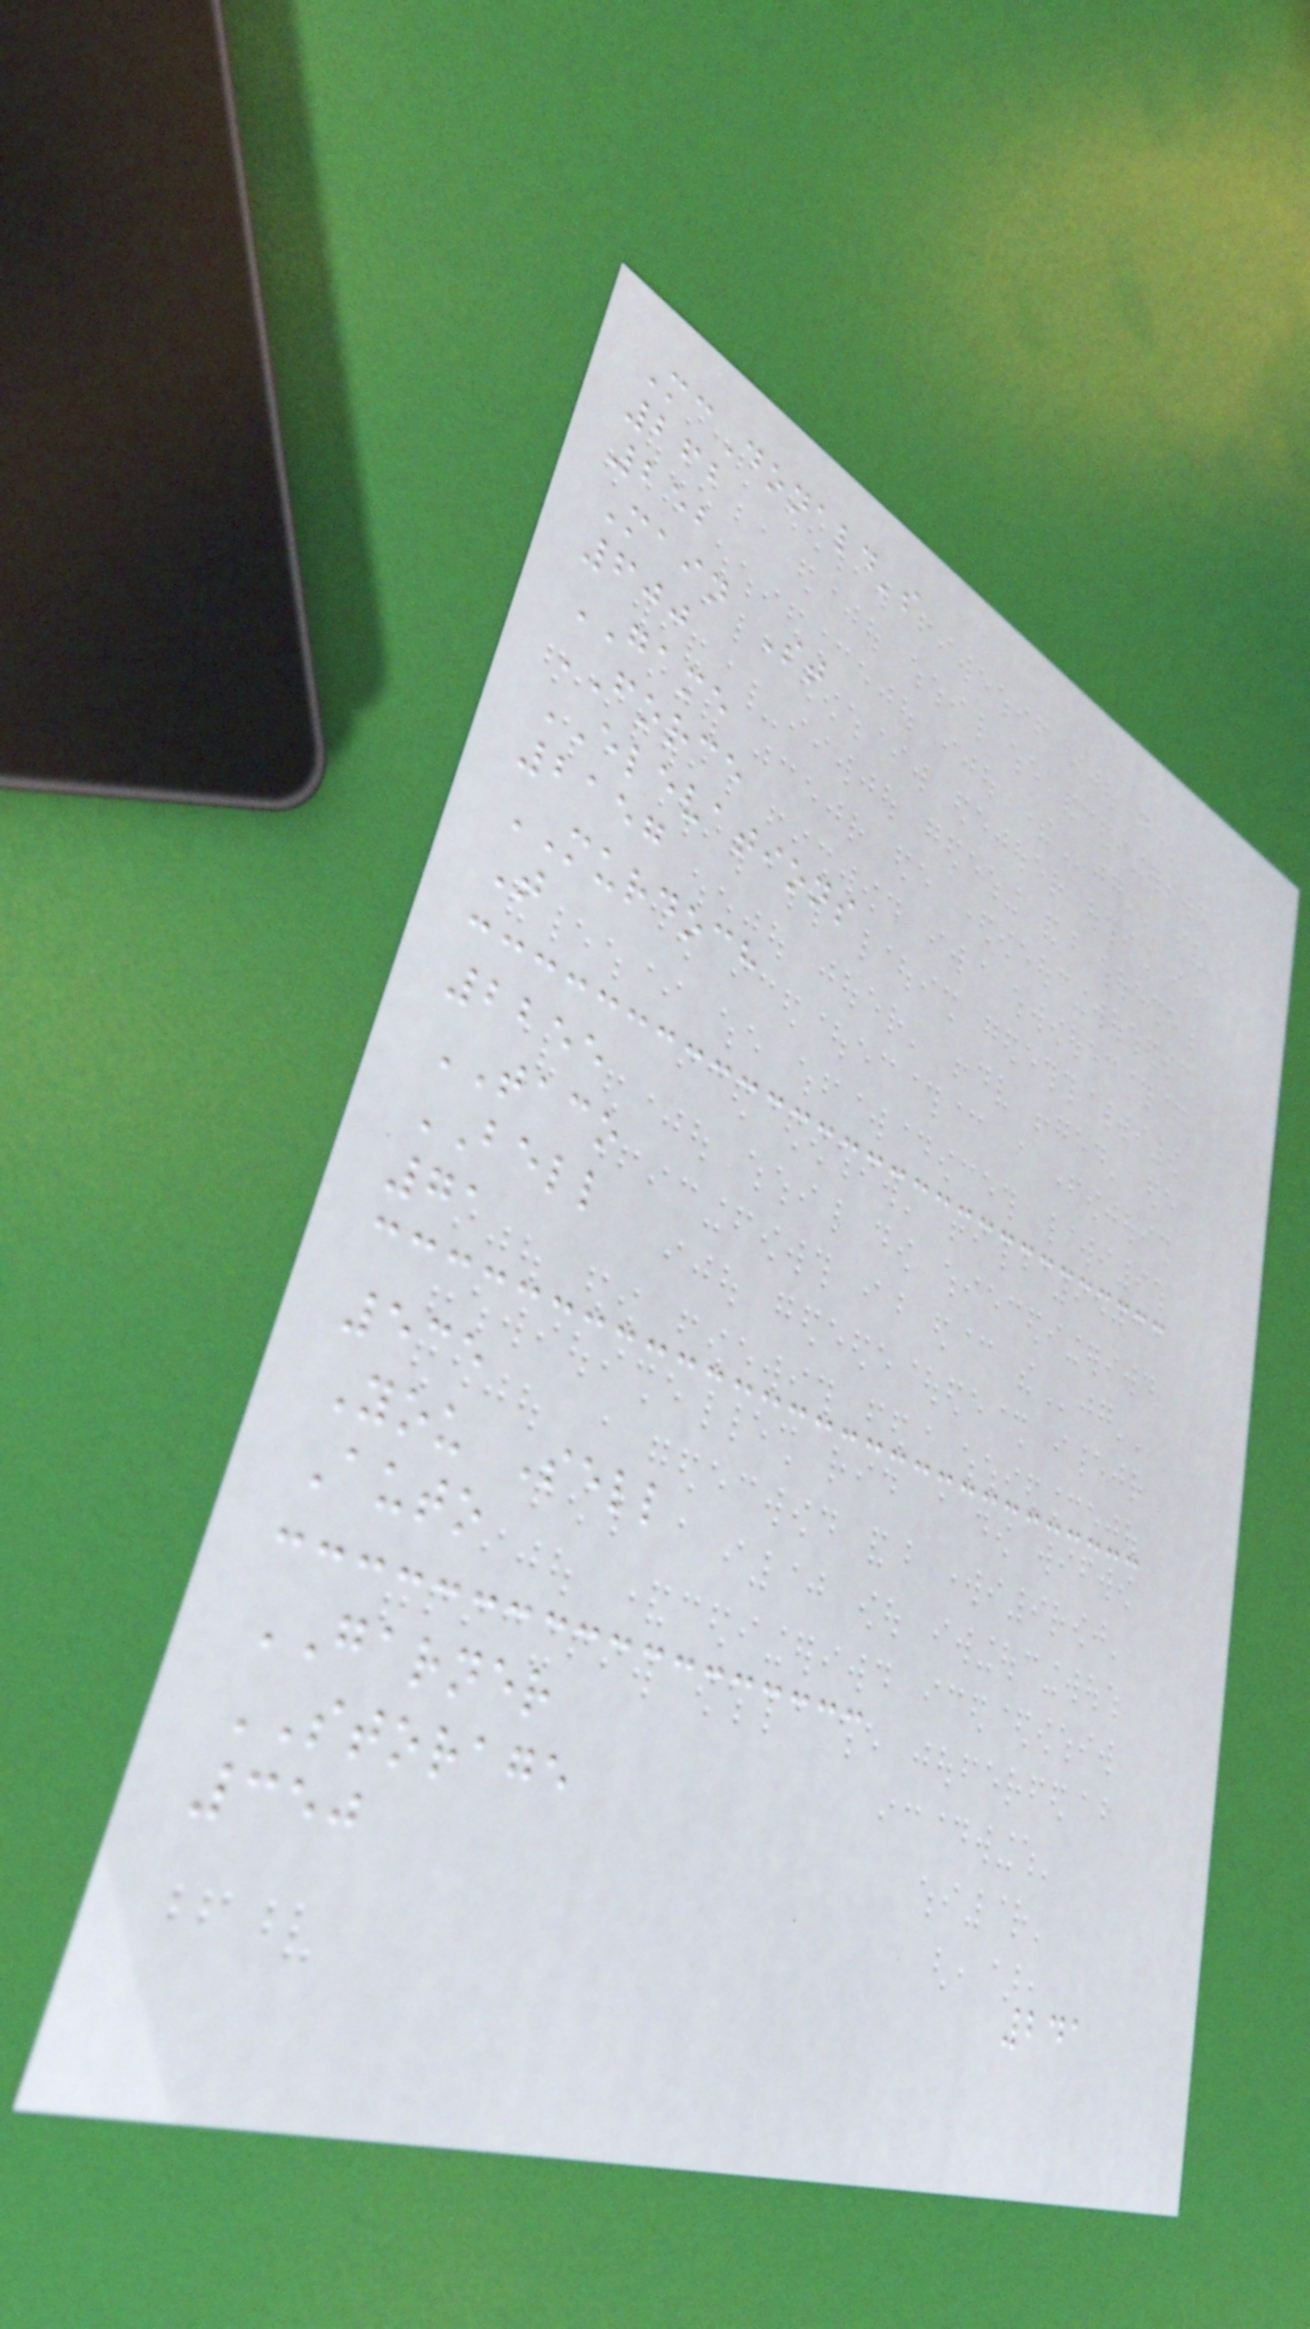McDonald's
262
252
Main St
600
GAME
FORCE
ELEVATIONS
2157
MURDOCH
T
2255
TACO
BELL
71
535
You Sell
Auto
GARNER
STORAGE
350
241
